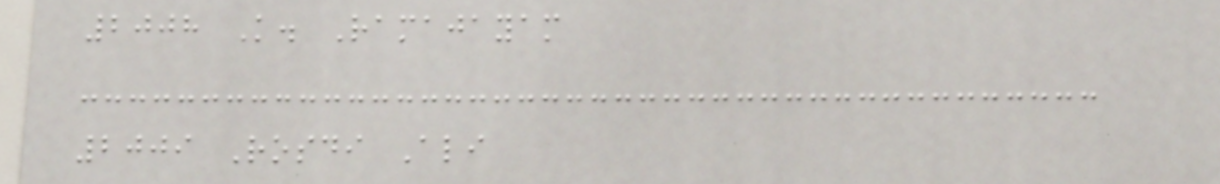2008 K. Ramajayam
2009 Rosdi Ali
